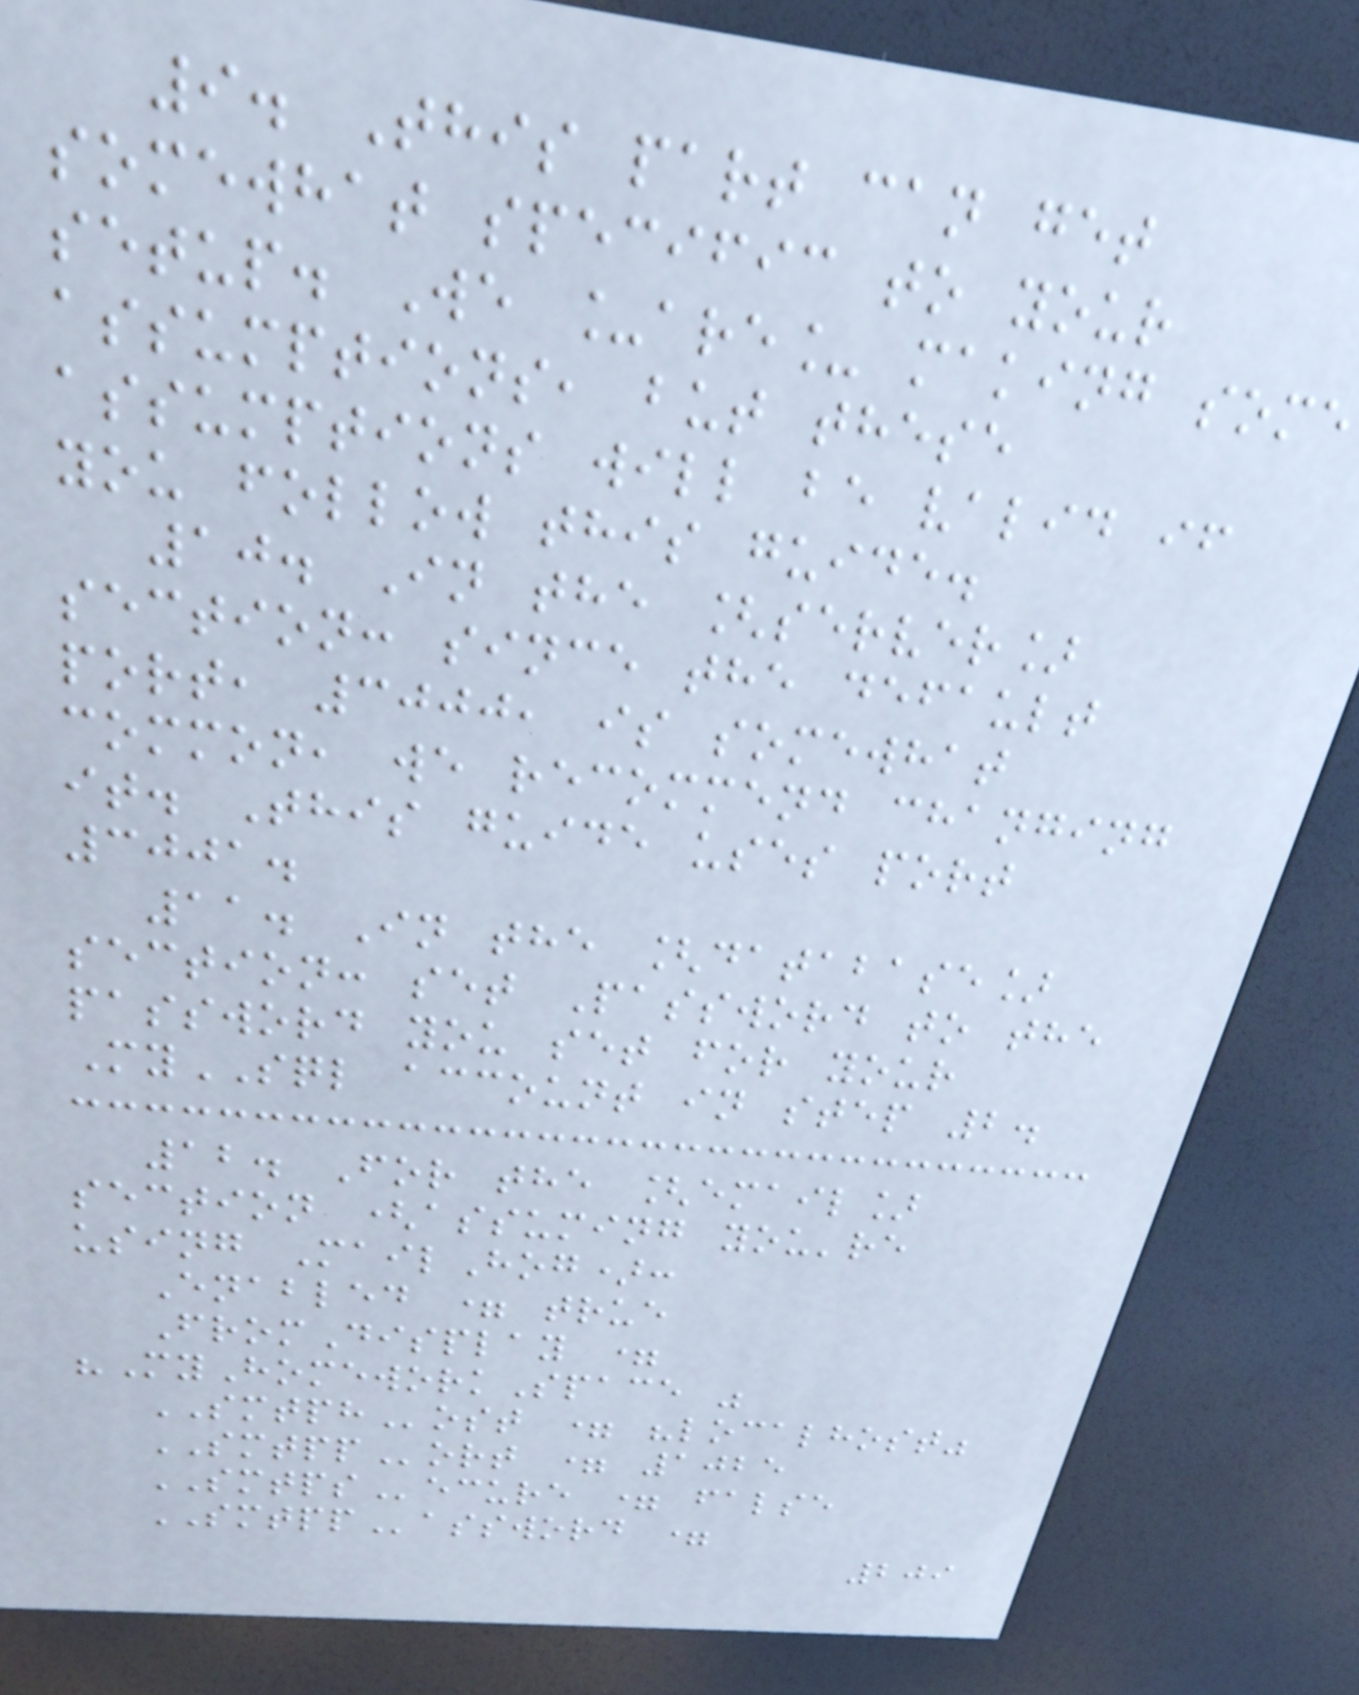9. This part can get
somewhat specific to your
setup. We _are_ making some
assumptions, but these
assumptions will be valid if
you follow this guide.
10. In the [server]
section: since the default
port, 3000, is somewhat
common, we recommend changing
it. This guide uses port
3001.
11. In the [database]
section: set Password to the
password you set for your
MySQL account in step 2.
12. For the [email]
section (assuming you're
using MailHog):
Enabled = true
FromDisplay =
"MyHomeworkSpace "
SMTPHost = "localhost"
SMTPPort = 1025
SMTPSecure = false
SMTPPassword =
209
